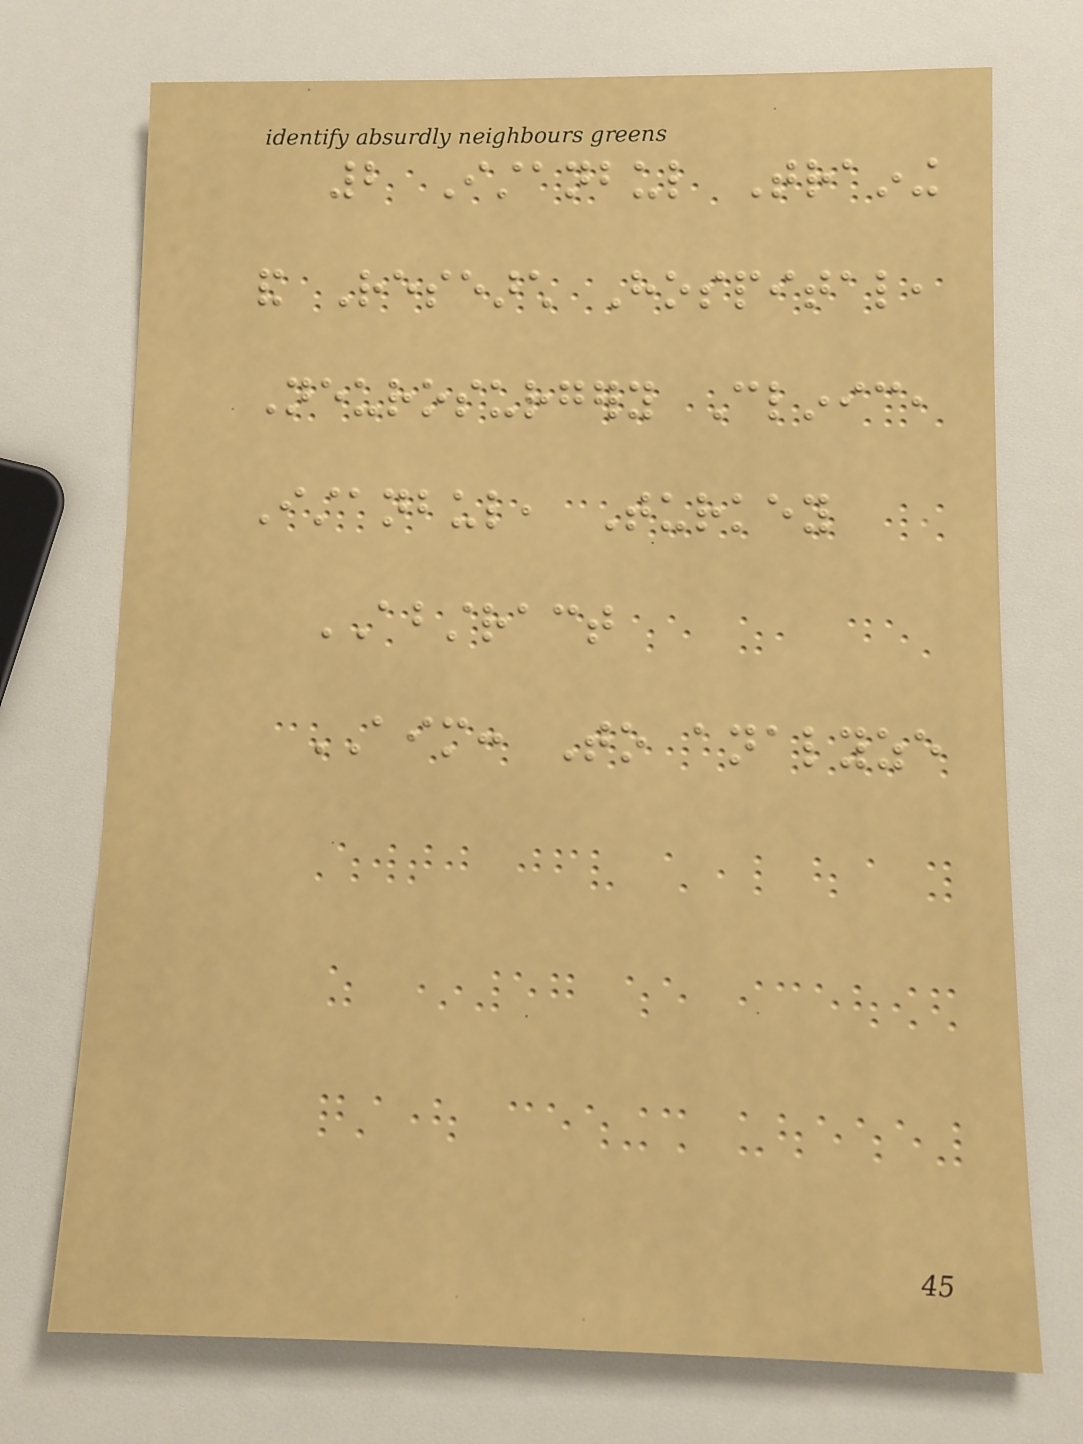2 Istanbul Training
and Research Hospital,
Neurosurgery Clinic,
Istanbul, Turkey
ABSTRACT
AIM: To analyze
